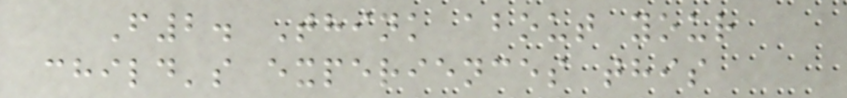F2. Think about your
child's experiences this
